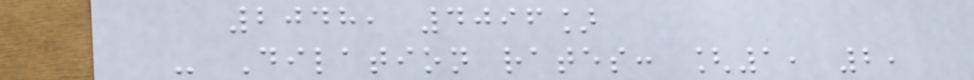2048, 4096]
- Dilation rates: [1, 2,
